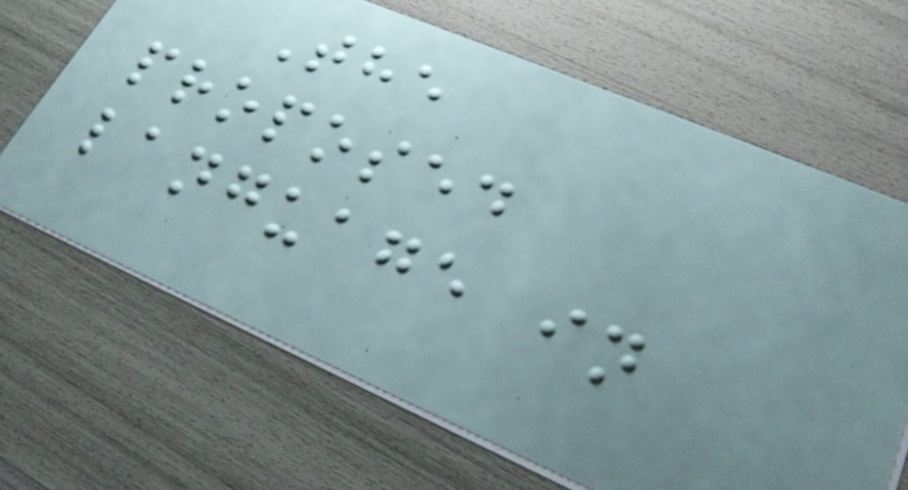The
proposed
language in
